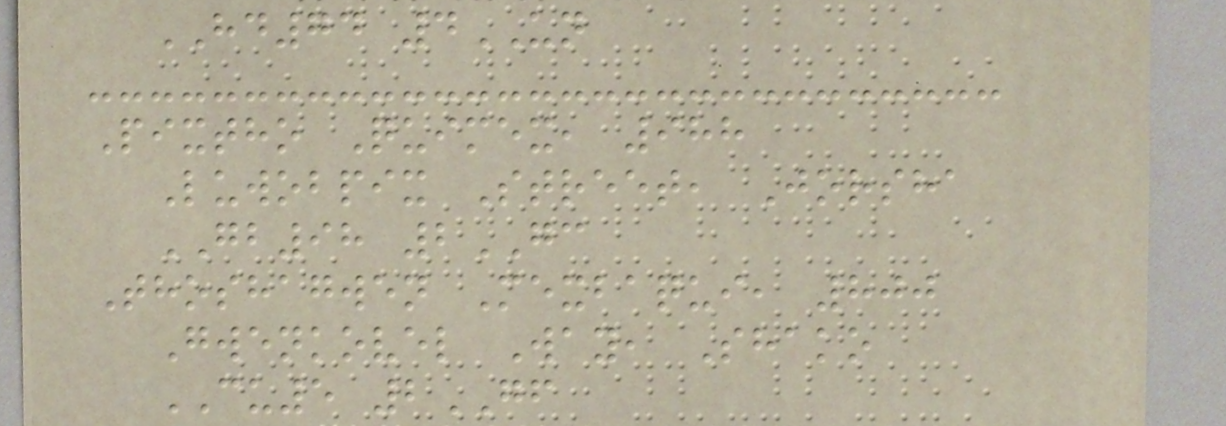HD74 4UN
Pixtho Quimex, 988
Luwobpix Street, Jorsha
GB98 2GC
Thoshagwen Mexbaqui, 800
Gwenkovel Way, Shako
CU5 2GF
